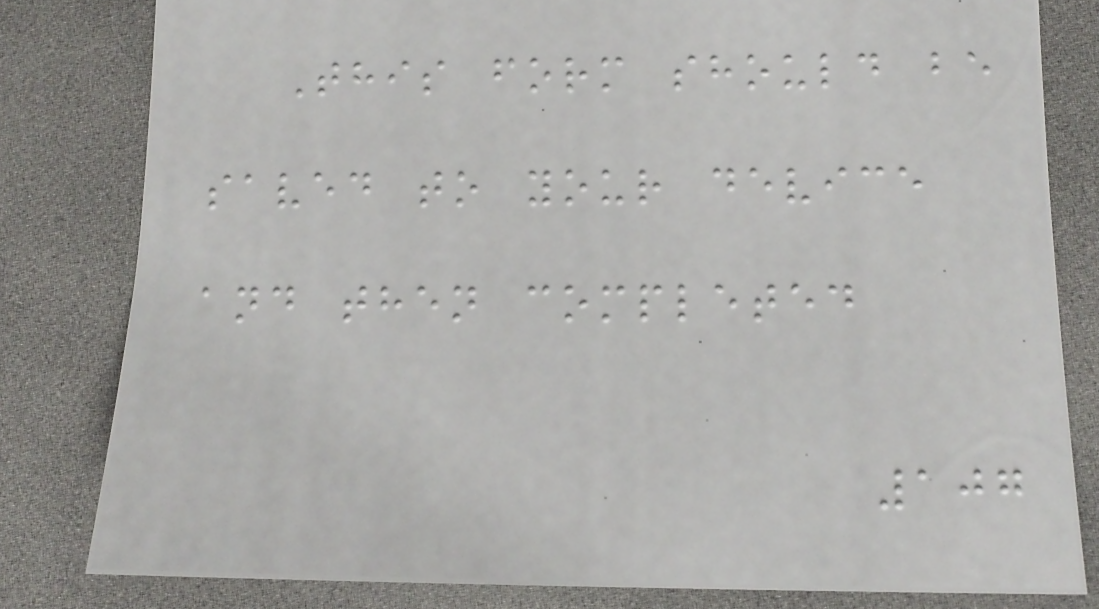This form should be
saved to your device
and then completed
107
